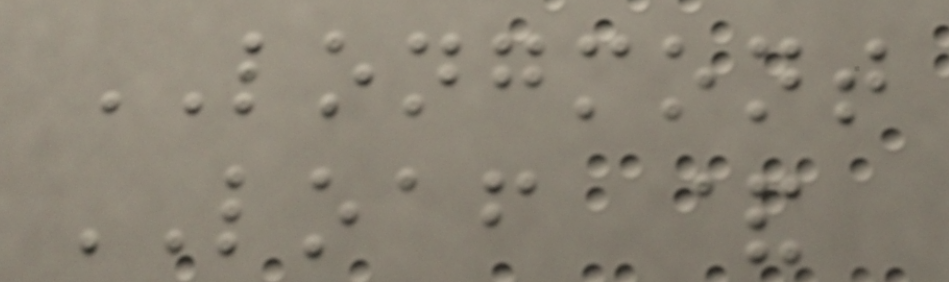LONGMONT
LOAF &
